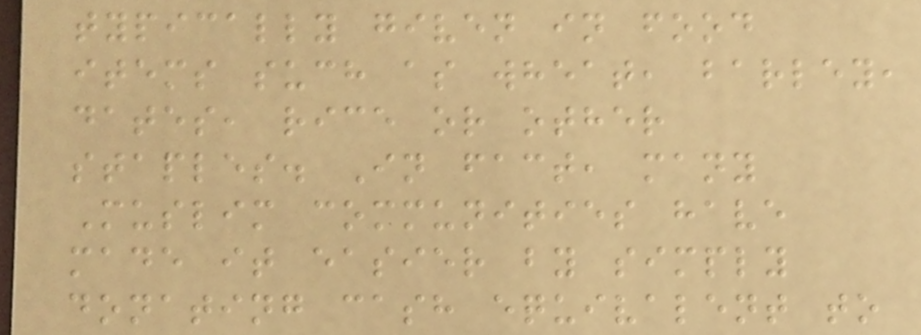typically given in food
items such as wheat, barley,
dates, rice or other
staples. In fact, many
Muslim communities have
made it easier by simply
donating cash equivalent to
